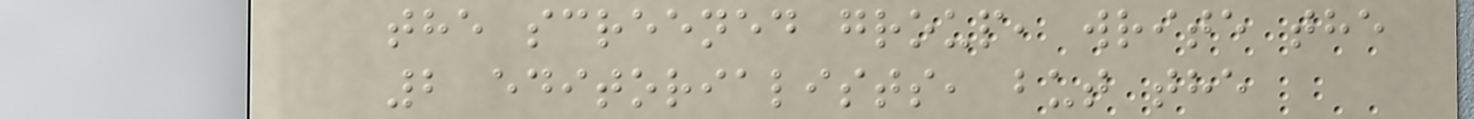the screened group, write the
2 editorialists, but the
